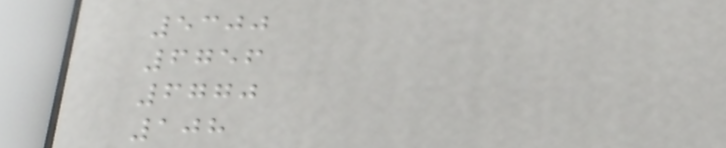5300
6756
6770
108
